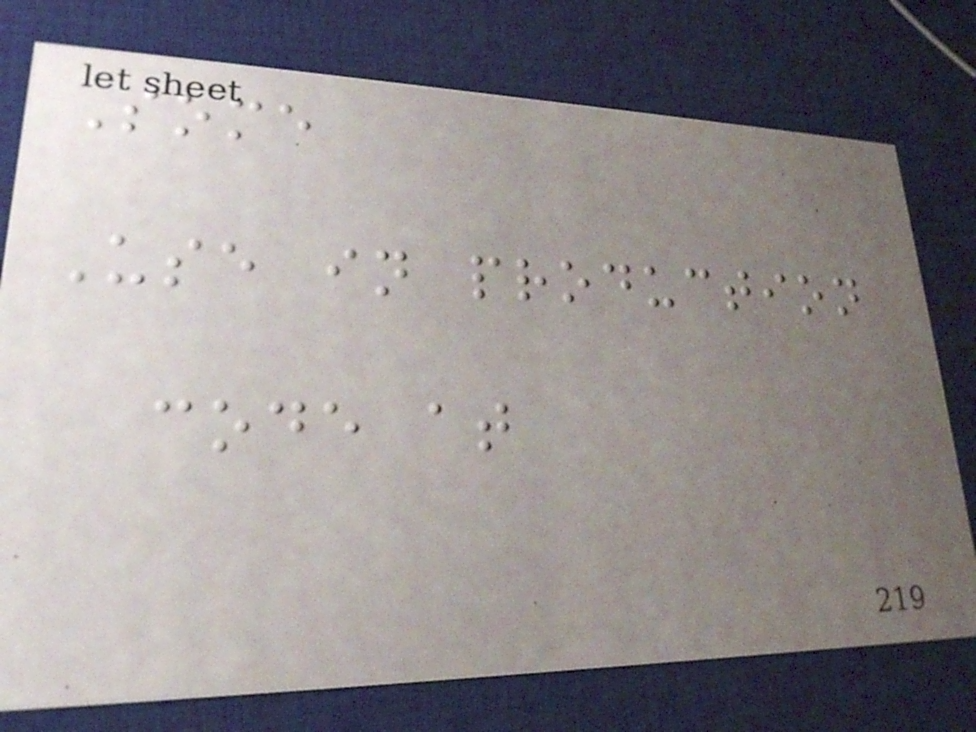Some
Use in production
code at
